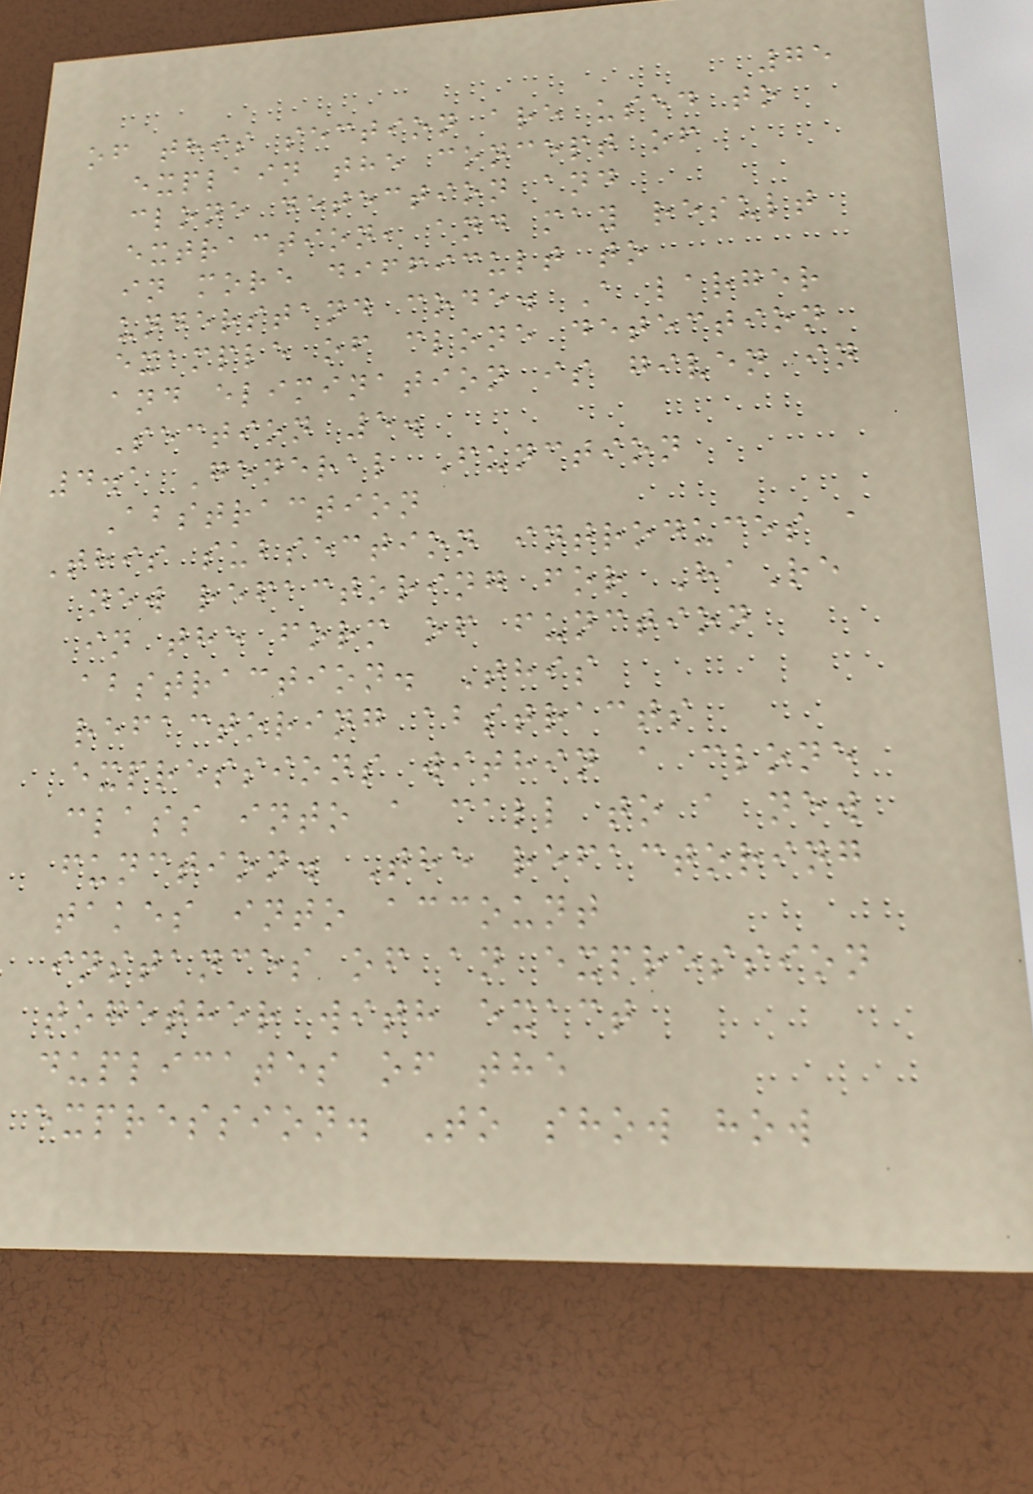75
of this section are used to
explain the concept of
clone detection and
extraction, and may result
in more difficult to
understand code. A larger
example of clone detection
and elimination is given in
Section 5.
4.1 General Function
Abstraction
This subsection introduces a
new refactoring for HaRe
in the form of function
abstraction. This
refactoring abstracts
expressions within a clone
class into a call to a new
function. The refactoring
takes into account
instances of an expression
together with exact
duplicates of the
expression. To show how
